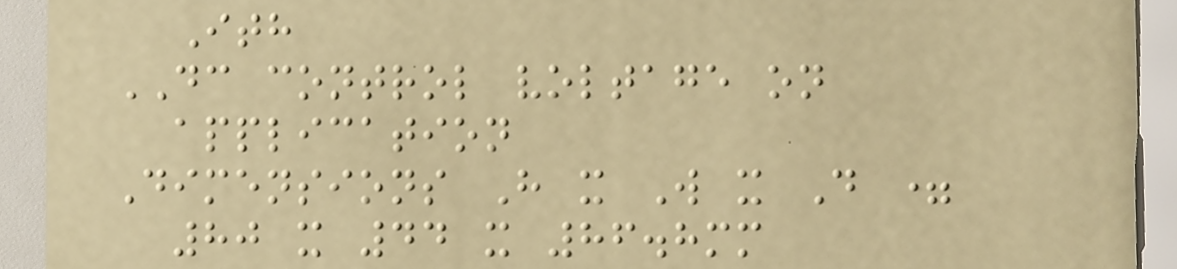Ith
DC control voltage on
application
Dimensions H x W x D =
80 x 44 x 86.8mm
